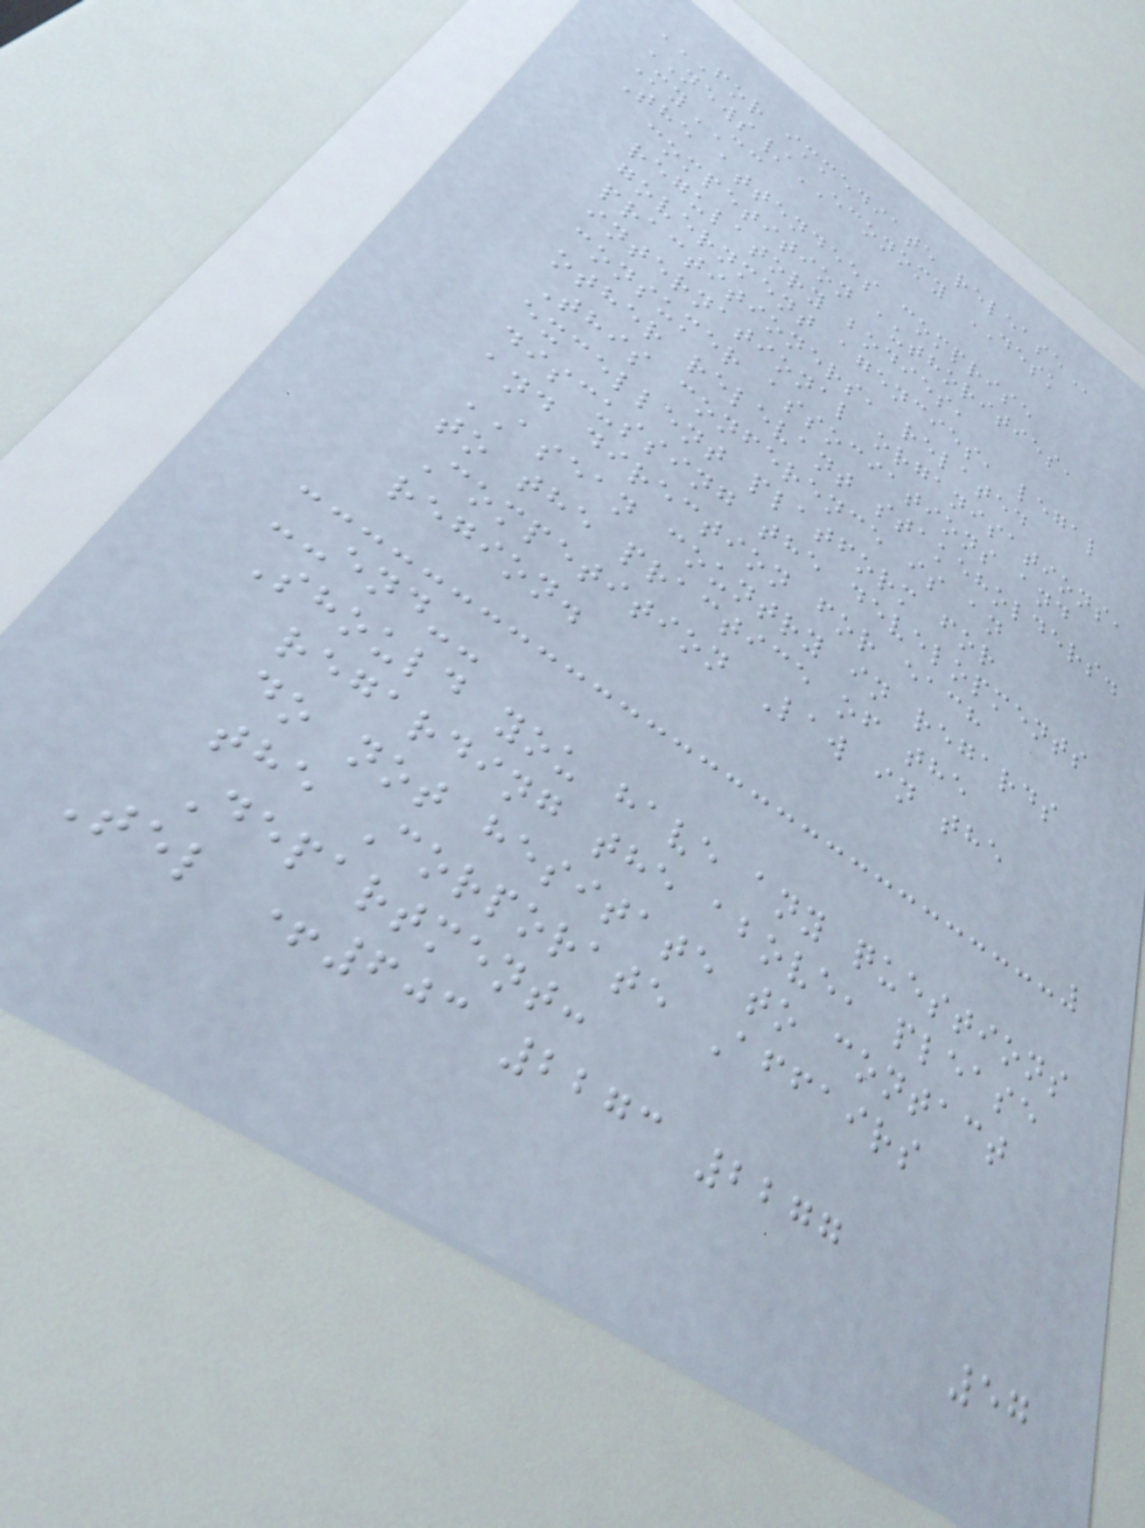FOR IMMEDIATE RELEASE
NEWS/ECONOMY DESK
MyCC
The attendees comprise
competition authorities,
regulatory bodies,
government agencies, legal
practitioners, related
international organisations,
consumer associations and
other relevant stakeholders.
This conference is an
excellent platform for
discussing the developments
and direction for each
ASEAN country in regards
to the practice of the
Competition Law in the
region.
--end--
Should you have any questions
regarding the above, please
do not hesitate to contact
the Corporate Affairs
Department:
Tel +603 2273 2277
57
